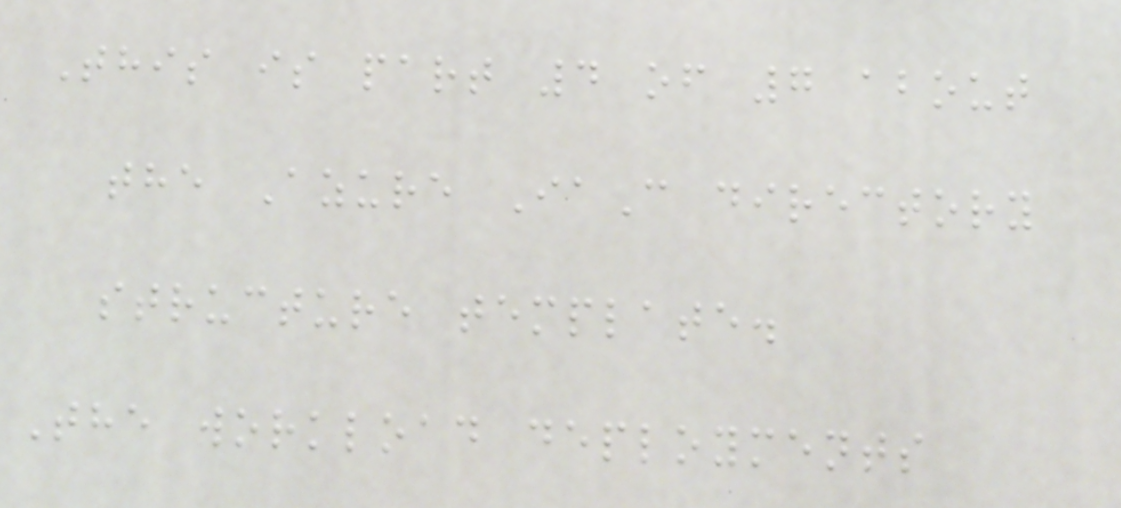This is part 4 of 7 about
the Azure IaC directory
structure template.
The workload deployments
